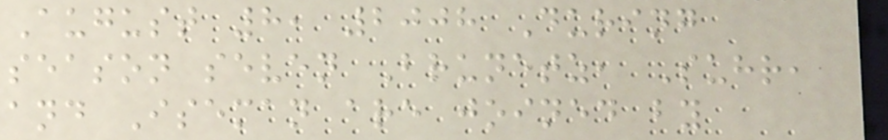August 8, 2008 During
season seven Brunetz, Suhr,
and Iseman are joined by
